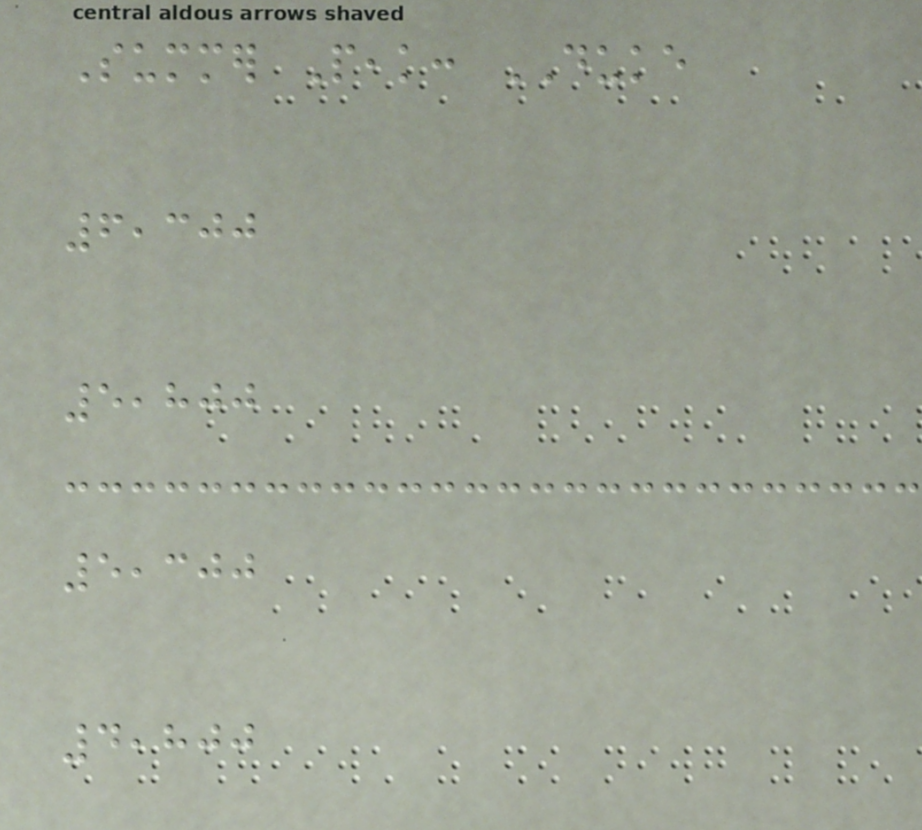Summer Peak: DUKE
6,300
5,800
5,300
4,800
